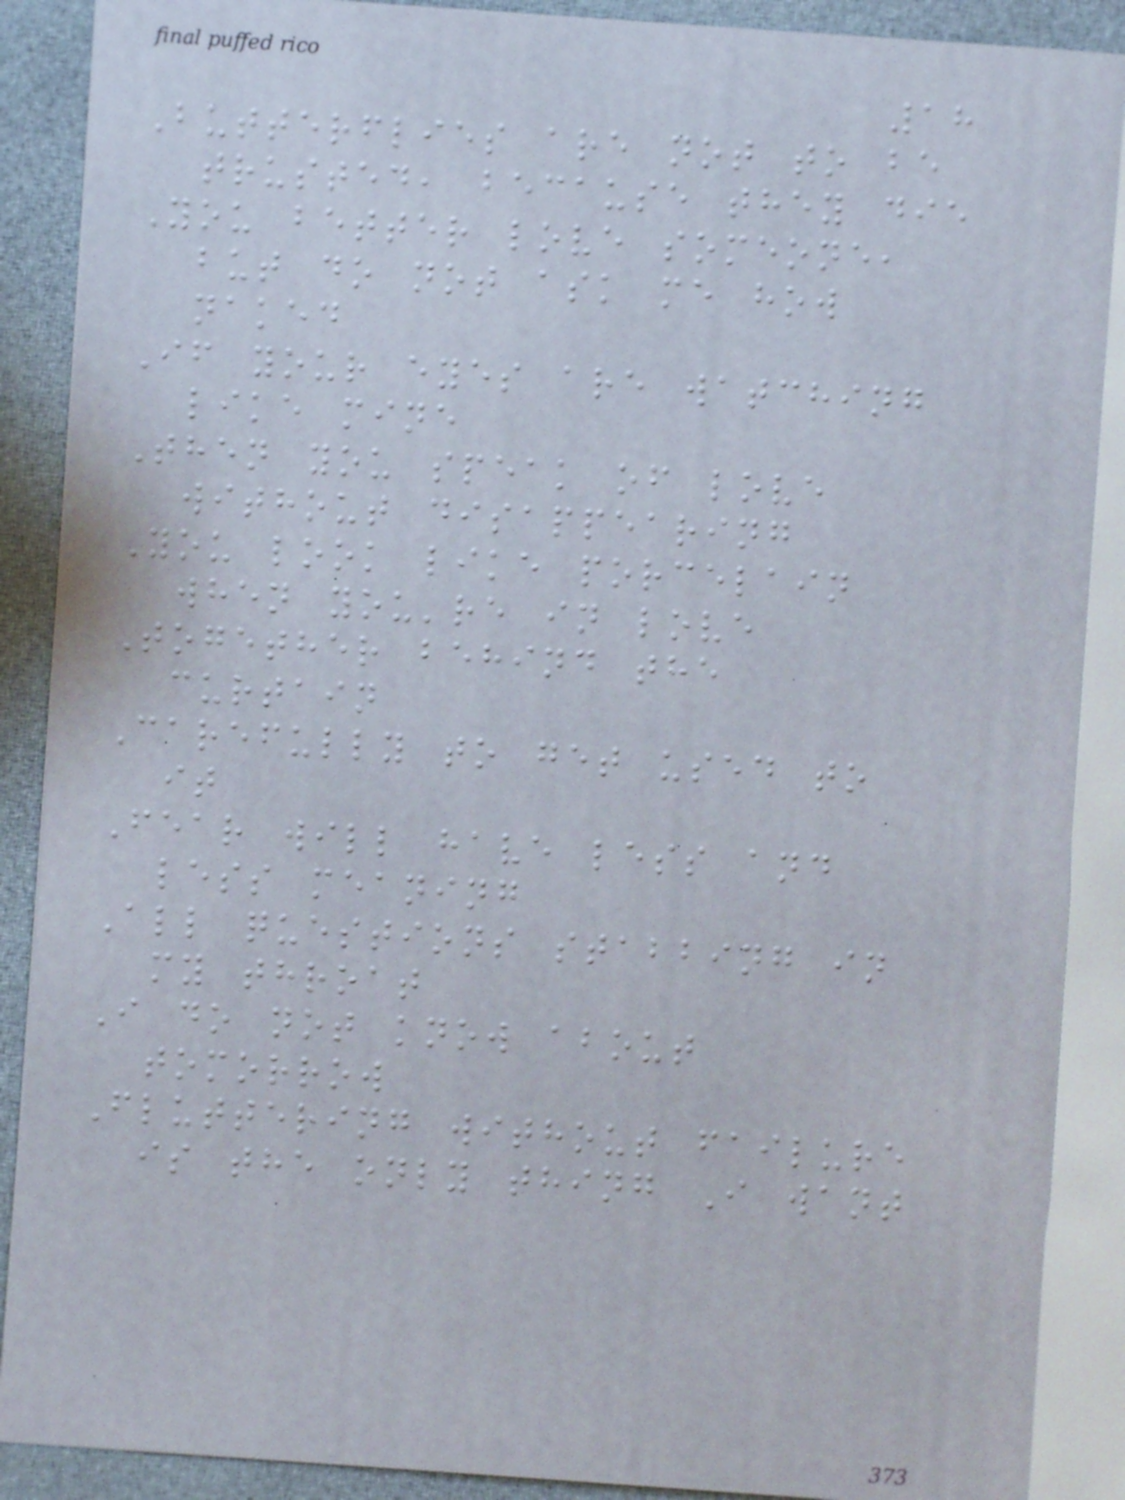18
Butterflies are not to be
trusted, because they die
You better love someone,
but do not ask me how
naked
If your eyes are watching
like mine
Then you speak of love
without disappearing
You look like porcelain
when you're in love
Together behind the
curtain
Carefully to get used to
it
Fear will have less and
less meaning
All questions stabbing in
my throat
I do not know about
tomorrow
Fluttering without failure
is the only thing I want
